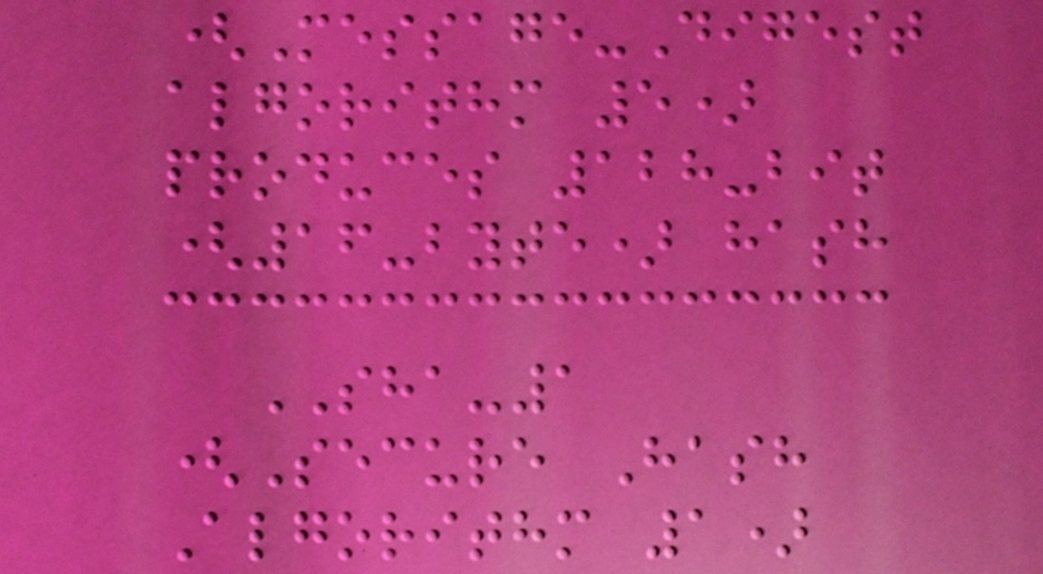(Message-Digest
algorithm 5)
produces 128-bit
(16-byte) hash
SHA-1
(Secure Hash
Algorithm 1)
